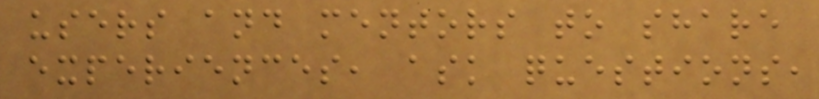users and mentors to share
experiences, ask questions,
